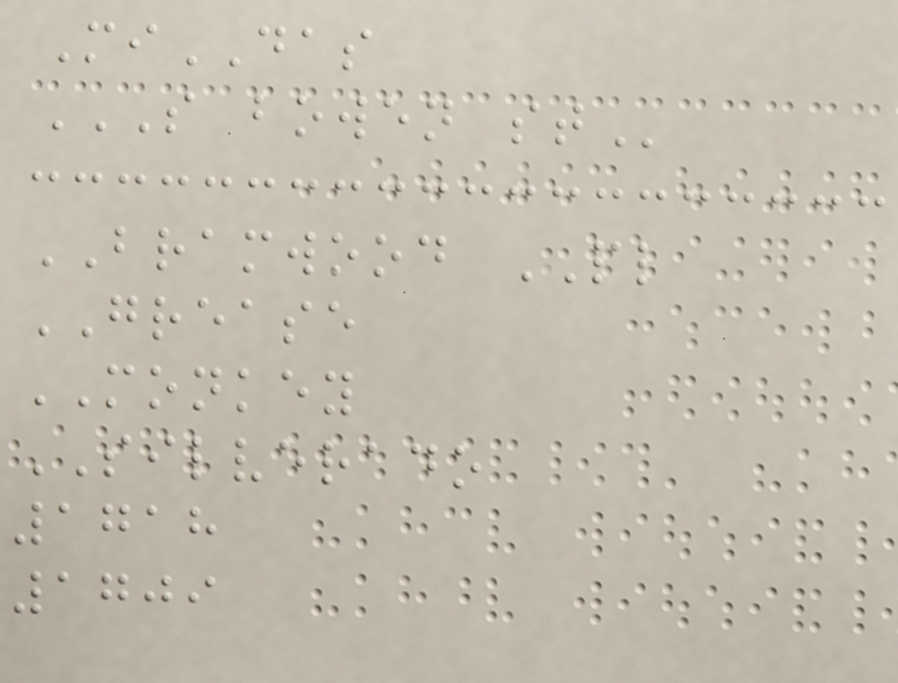MiDAS
S BOWEN ST
BRAMWOOD PL
GREASE
MONKEY
SILVERADO
1718
1709
